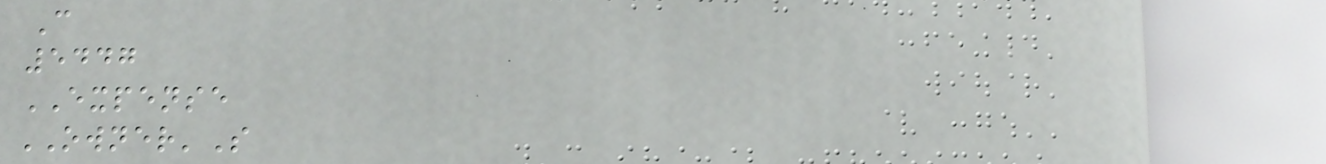C
5447
EXPENSE
OWNER'S
